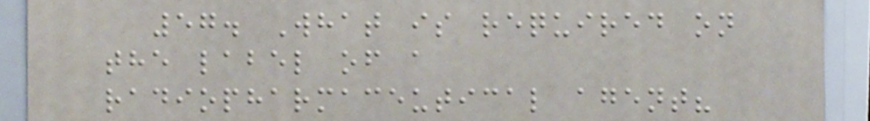57. What is required on
the label of a
radiopharmaceutical agent?
